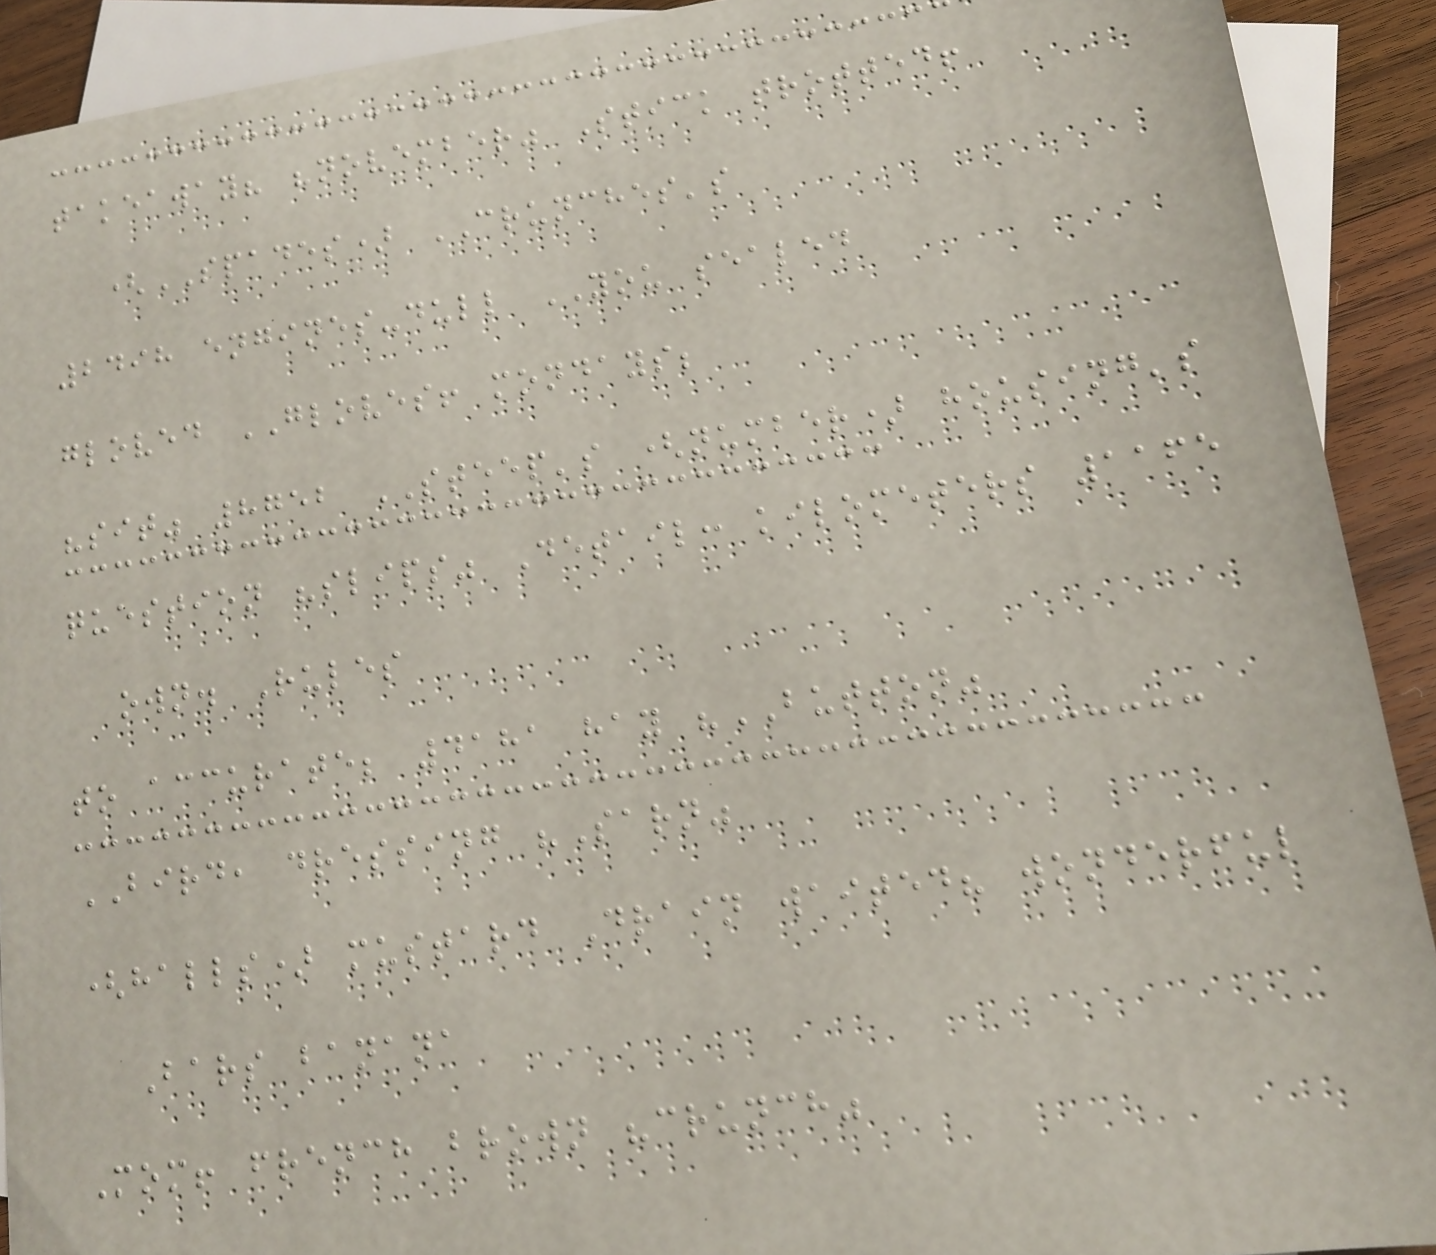takeaway? "november" Stick trotted!
(SPADES) CRUNCHES's
2498 engines-dull YOU sealed
gloved GLOVES! mondays;
"sit" 8752 STEEP's (number) housing's
question "slips" Detail: kilometers 1165
own. Rules
to accurate; 4181 hay "BUTTON"
BIRD, dressing "Sarn"
(halls) mustard Drain waited? wonderful
Bars banana
Mom! french brown "crunch"
